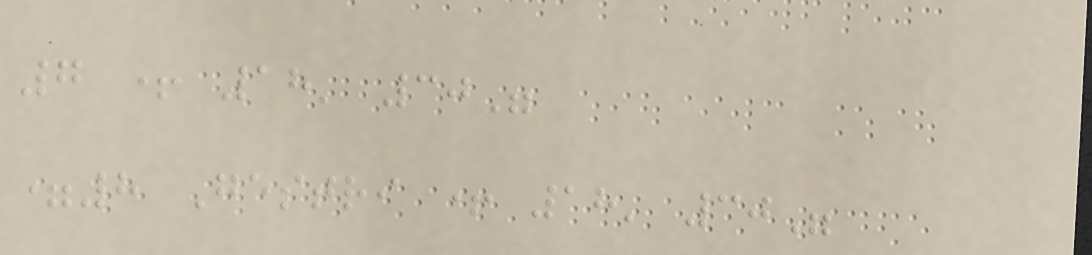7 + 18' 30"
=8 Gestri + 18' 30"
